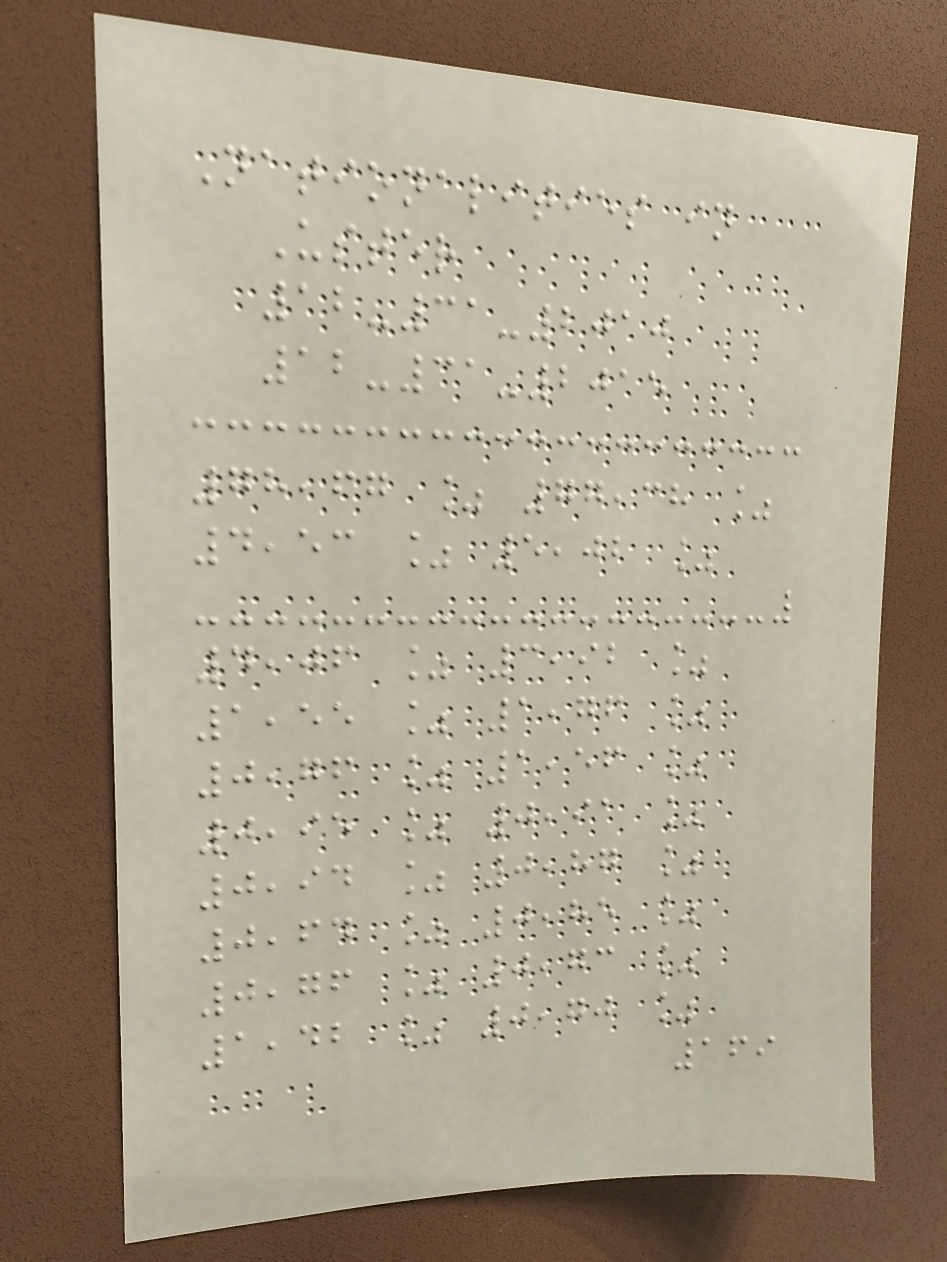Nationalities in
Uster
12-31-2010
12-31-2015
78,67 % 77,38 %
4,53 % 5,02 %
4,06 % 3,92 %
1,55 % 1,76 %
0,76 % 1,56 %
0,95 % 0,91 %
0,94 % 0,87 %
0,64 % 0,85 %
0,76 % 0,73 %
1,42 % 0,70 %
169
